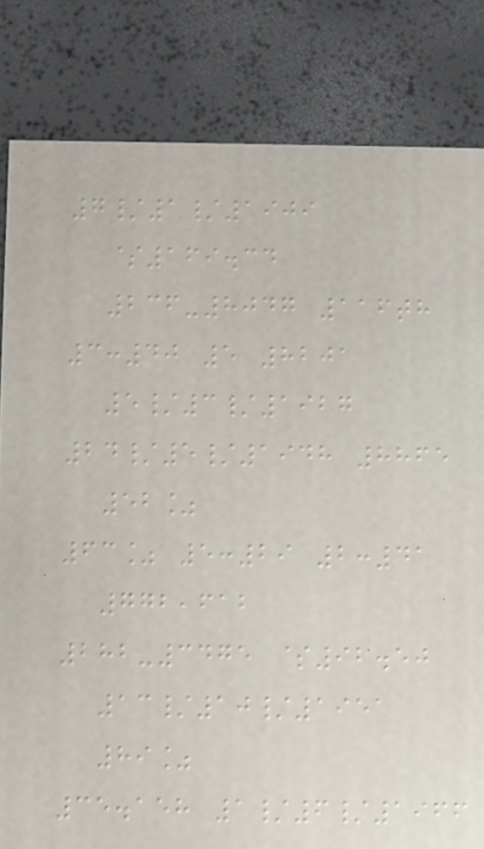7/1/1909
$169.34
236-8047 116th
3:40 5 8201
5/3/1927
24/5/1948 8865
52%
63% 5:29 2:41
772,612
282-3475 $92.50
13/10/1951
89%
35.158 1/6/1966
